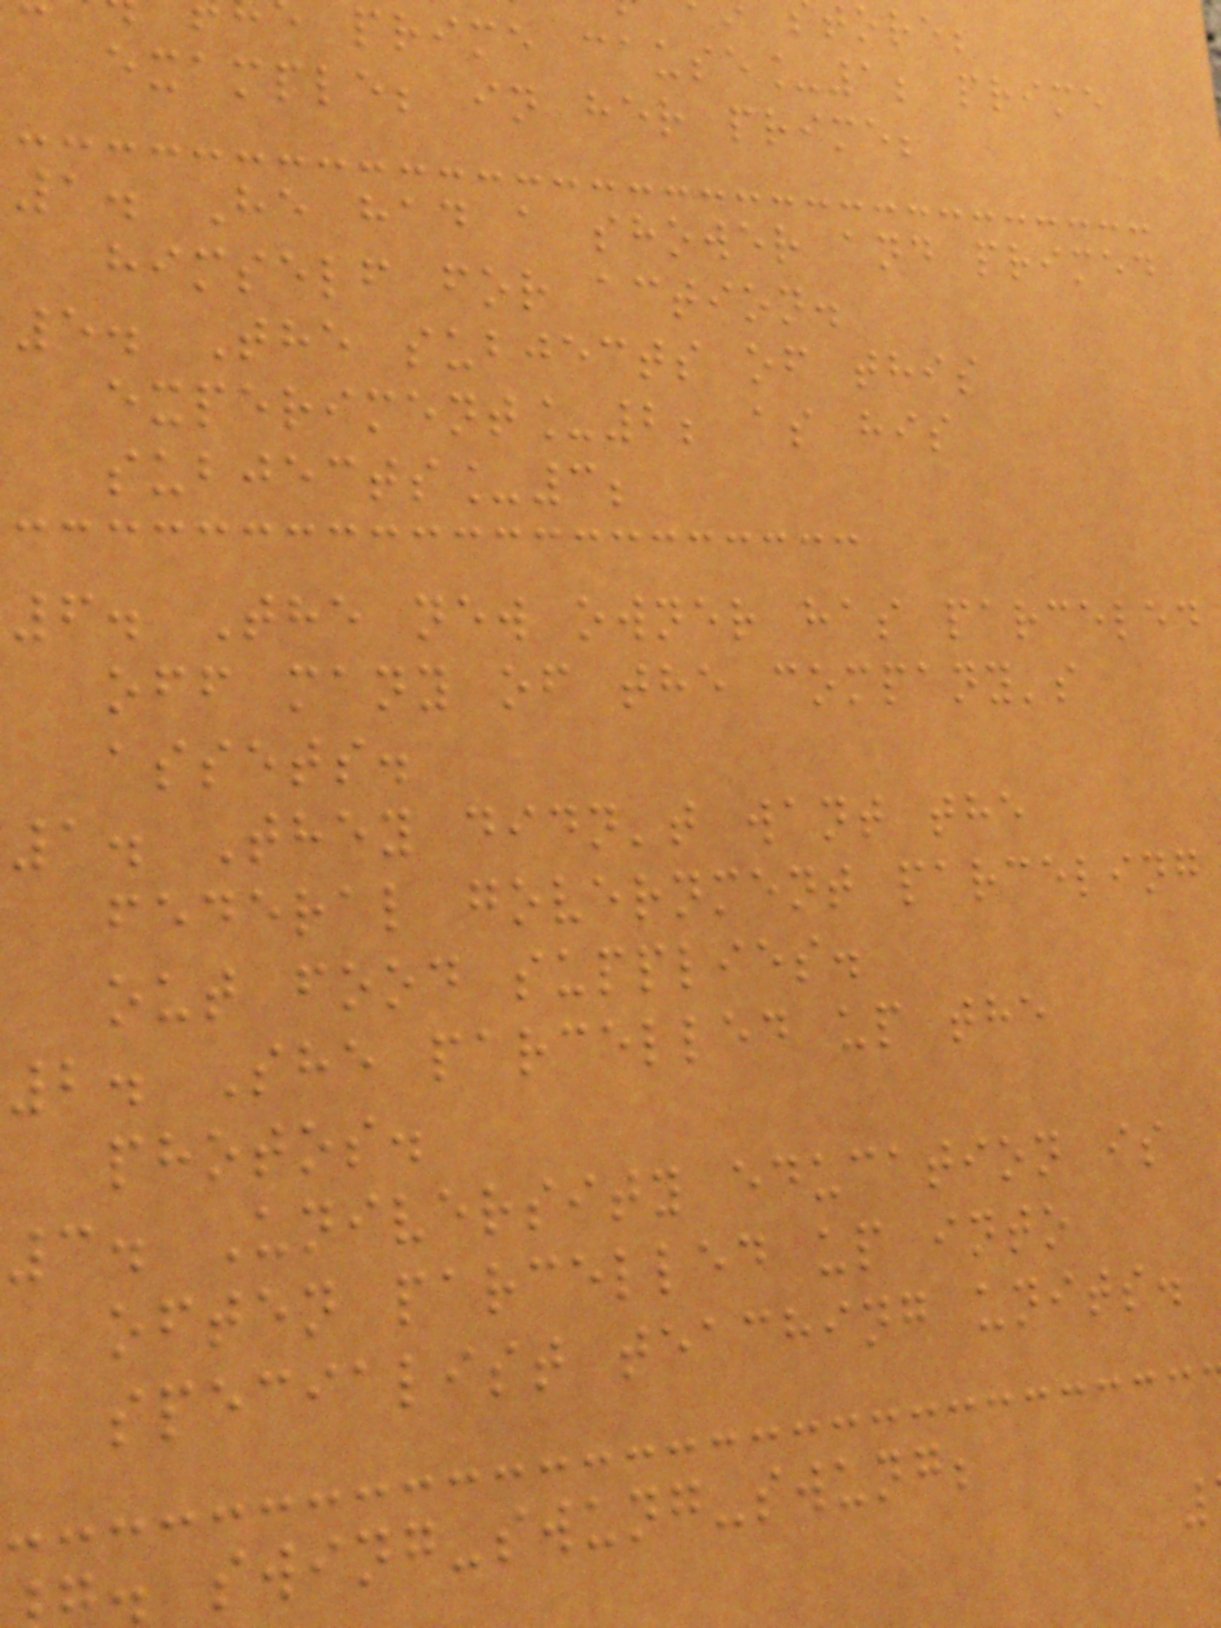prime cause_1; prime
example; in her prime;
1. He had a shower and primed
himself for action.
5. The subjects of this
experiment_2; as his
subjects_3;
6. The new owner has parceled
off many of the company's
assets.
1. They didn't want the
federal government parceling
out food supplies.
2. She parcelled up the
photos.
3. University education is
often parcelled up into
specialist teaching units.
. swing-swung-swung;
